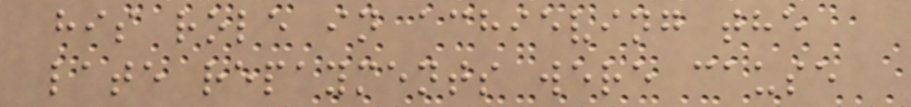his role in achieving the
late repayments were cause
